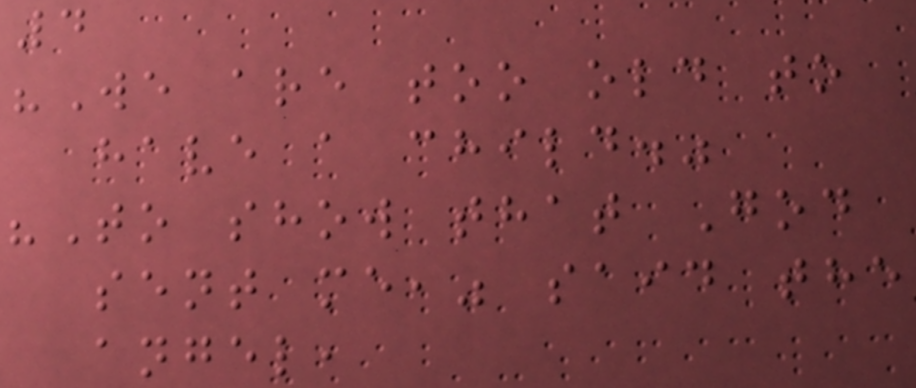4
"We are too old to
have a child."
"To show that God
sent me," said the
angel,
